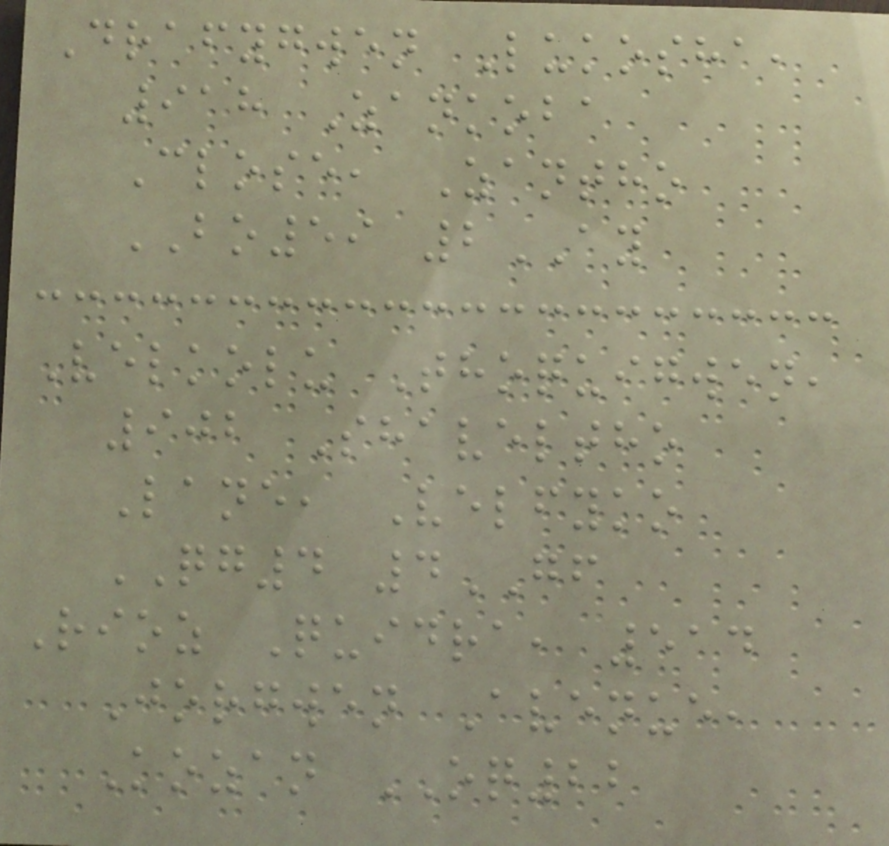Drafygwen Lukosha,
918 Zankoba
Close, Zantho
BO59 2AY
Velkolu Thoquigwen,
902 Shaveltho
Lane, Velfyko
QG4 4GF
Rioz Quidra, 514
Jorgwen Avenue,
Kozan OQ22
